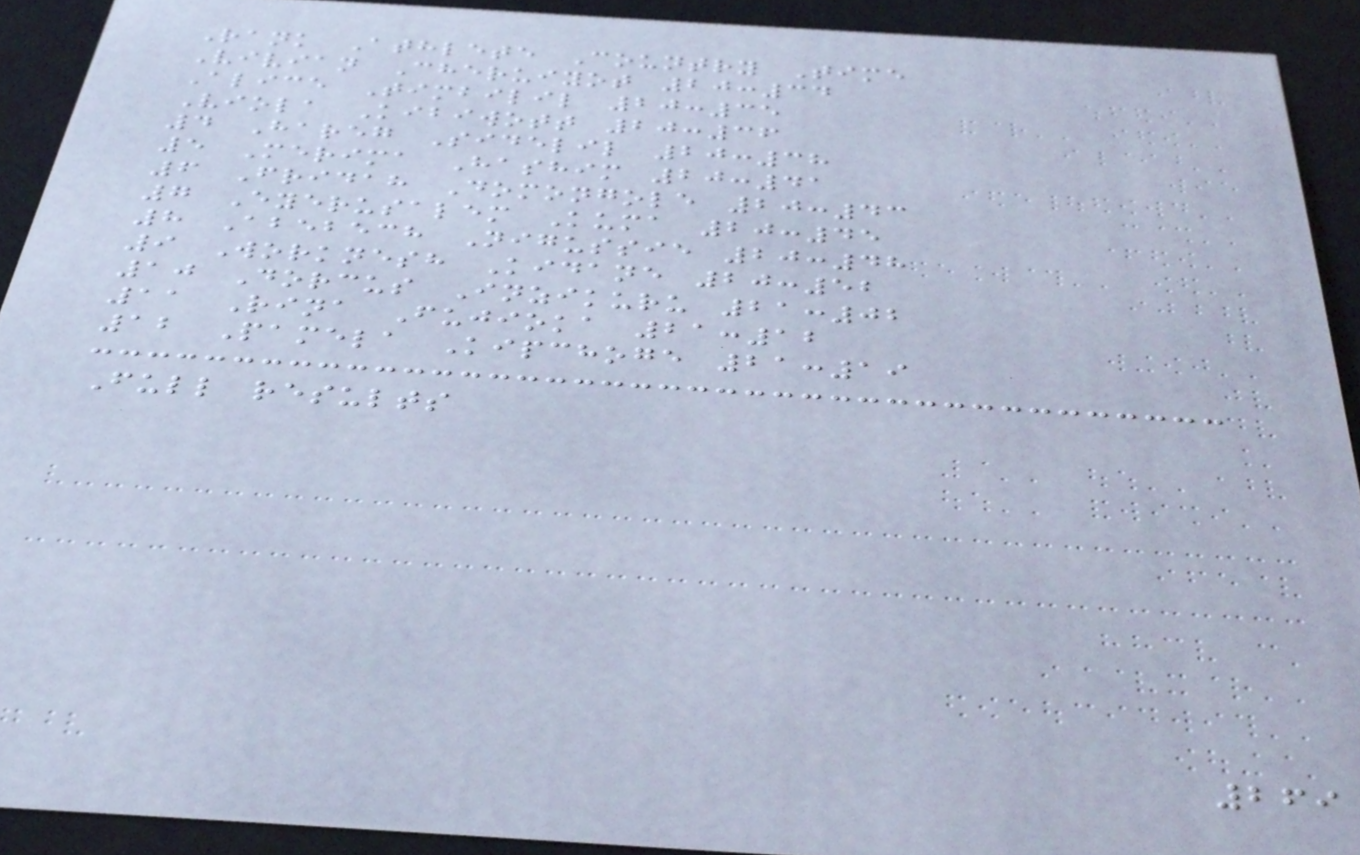Rank Athlete Country Time
Vivian Cheruiyot 20:34
Alice Timbilil 20:35
Viola Kibiwott 20:36
4 Hareg Sidelil 20:38
5 Merima Hashim 20:41
6 Fridah Domongole 20:43
7 Eyerusalem Kuma 20:45
8 Abebech Nigussie 20:48
9 Worknesh Kidane 20:52
10 Dorcus Inzikuru 21:02
11 Rina Fujioka 21:12
12 Pamela Kipchoge 21:19
Full results
269
